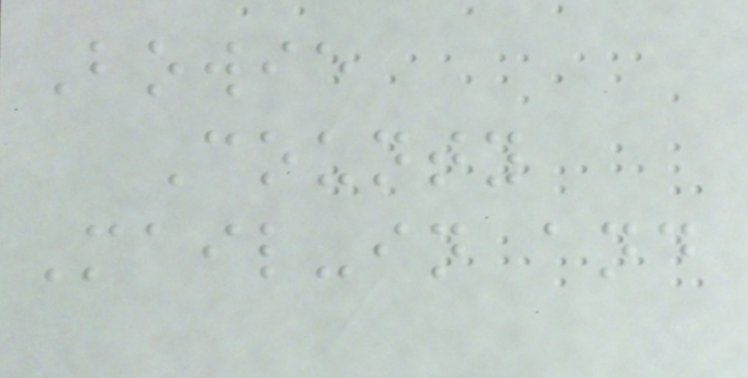Bowie
County
Mail-in and
